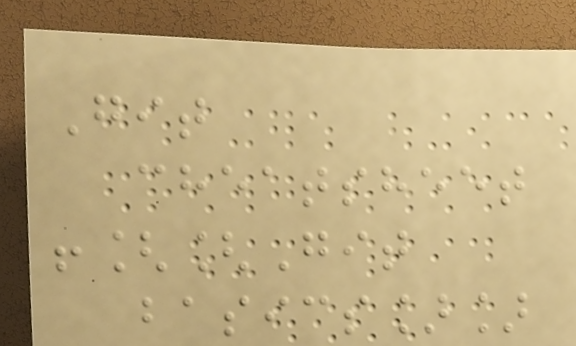Git
cheatsheet
![[Git
basics]]
